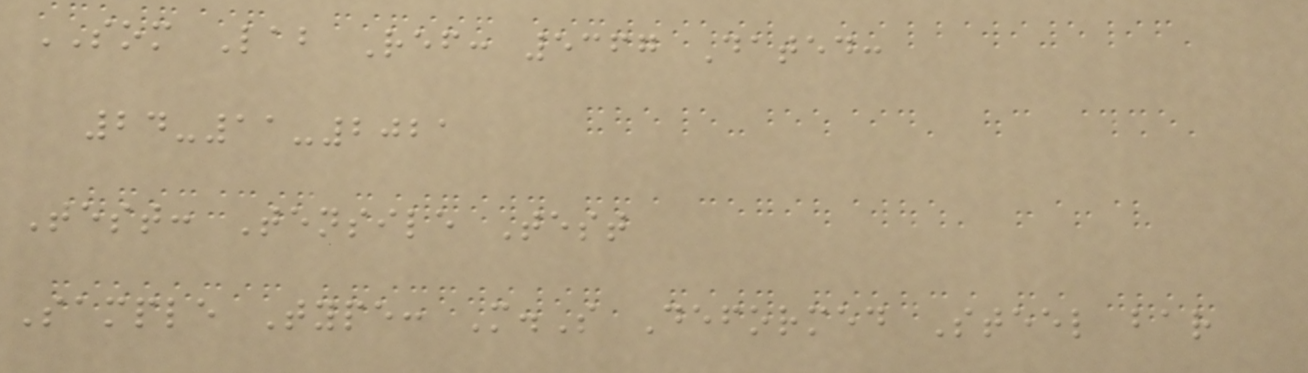SOM Lab Ref: 5367 Dated:
24-11-2021
Test: Tensile Test
Sample Type: M.S Deformed Steel bar
